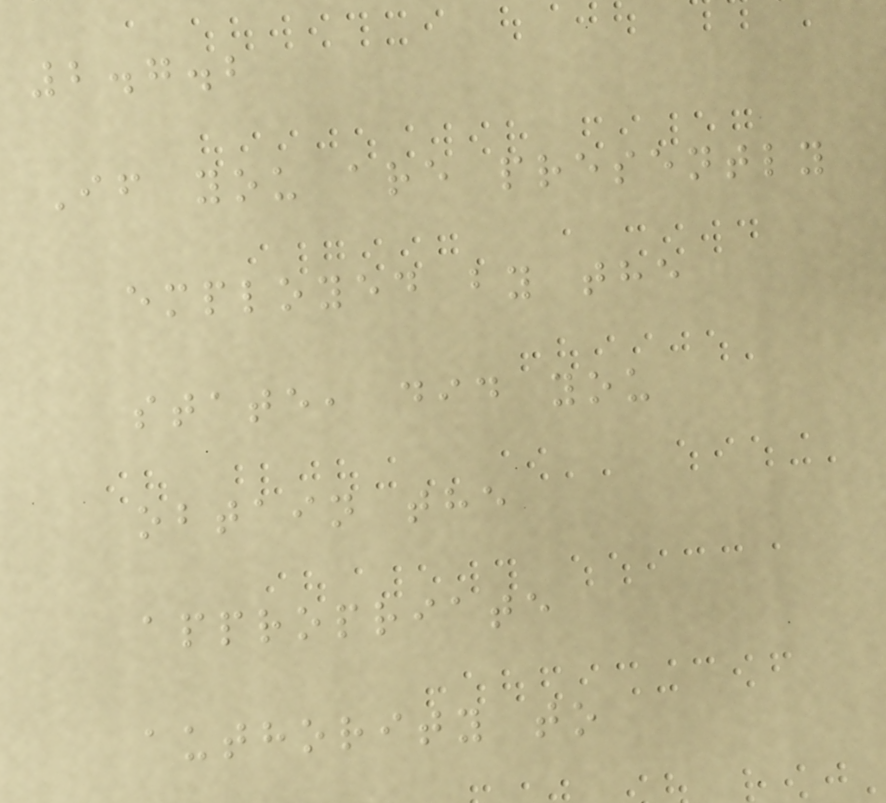2.7.2
If you are presently
employed by the
state, did you
obtain the
appropriate
authority to
